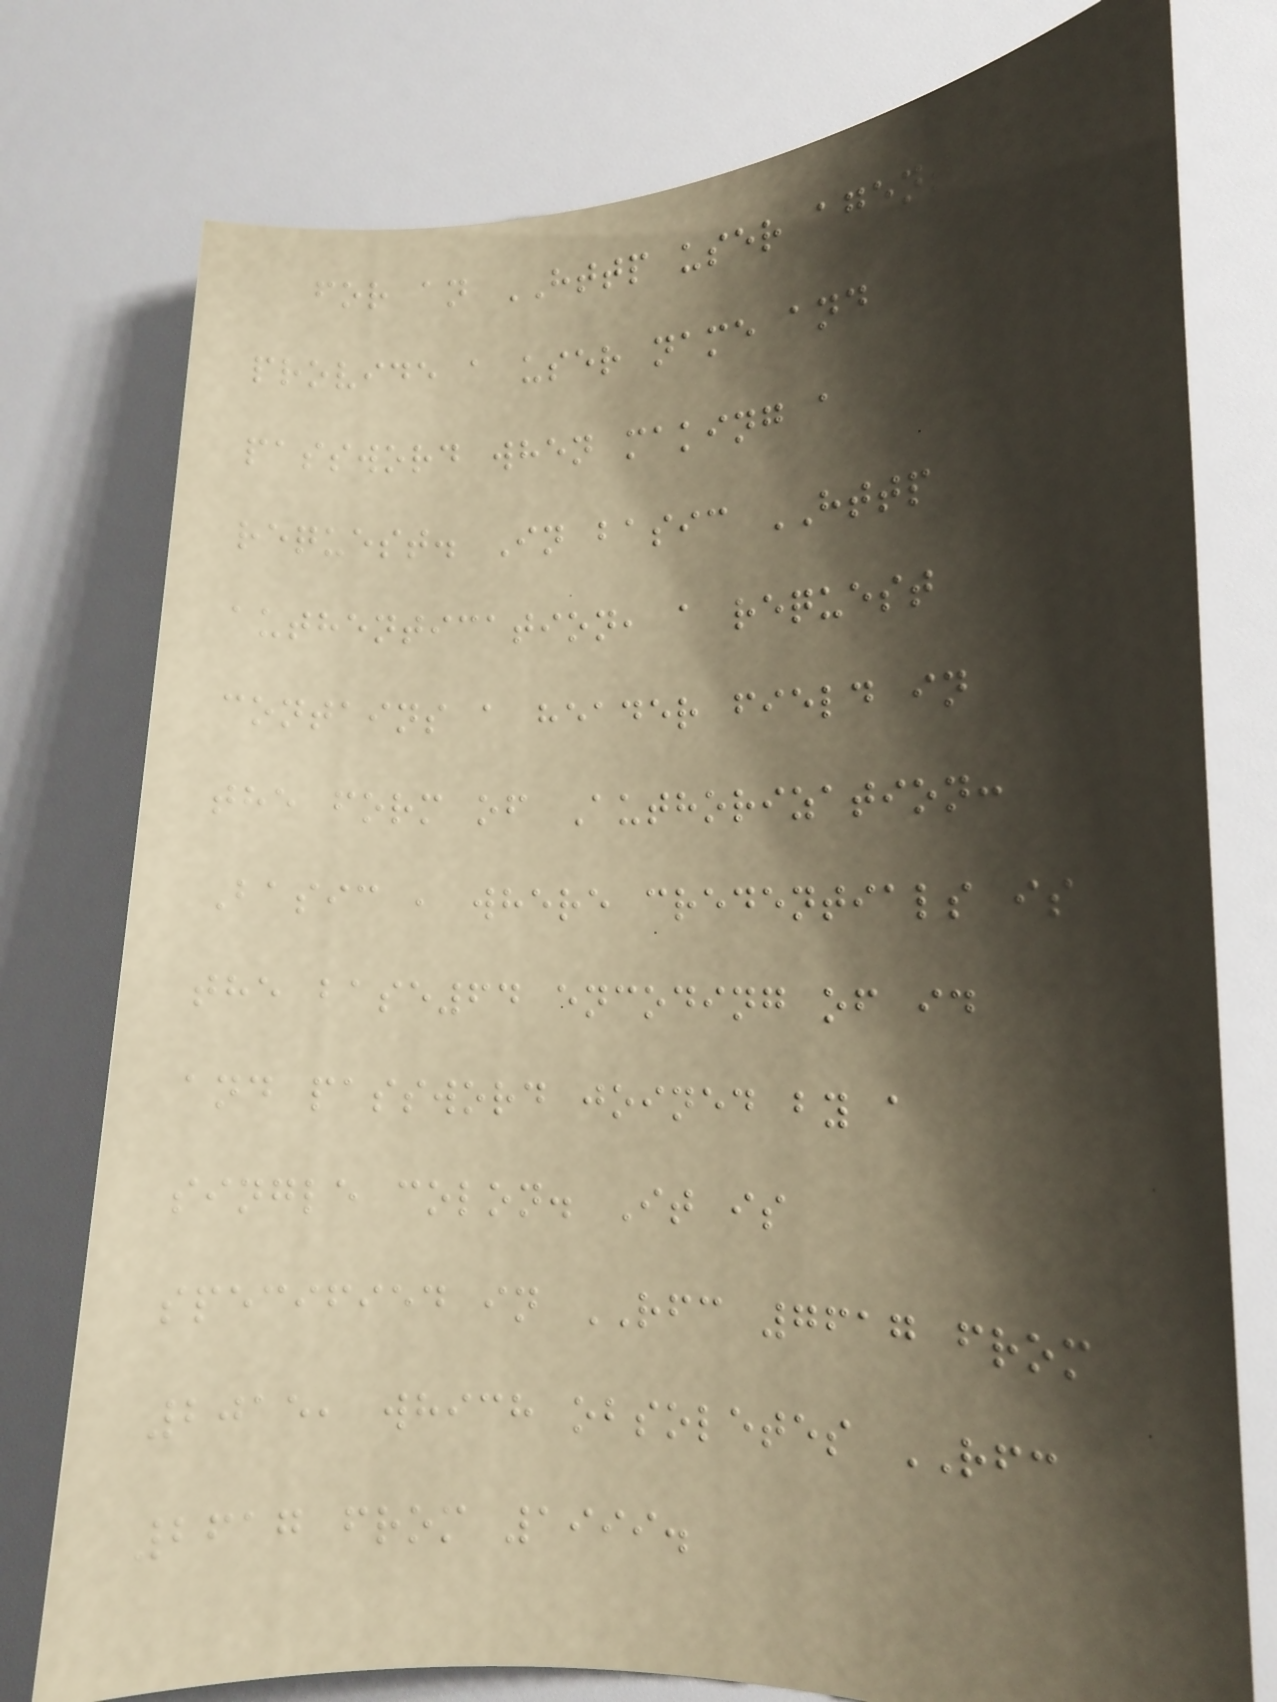for an HTTP user agent to
provide a user name and
password when making a
request. In basic HTTP
authentication, a request
contains a header field in
the form of Authorization:
Basic , where credentials is
the base64 encoding of id
and password joined by a
single colon. It is
specified in RFC 7617 from
2015, which obsoletes RFC
2617 from 1999.
